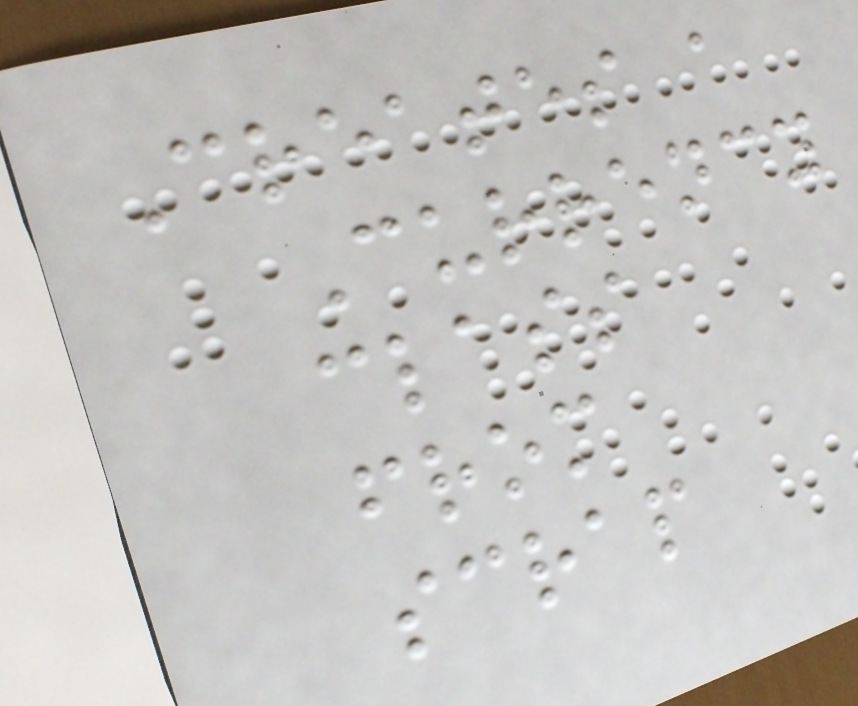Creates a
Currency
class
from
scrap
